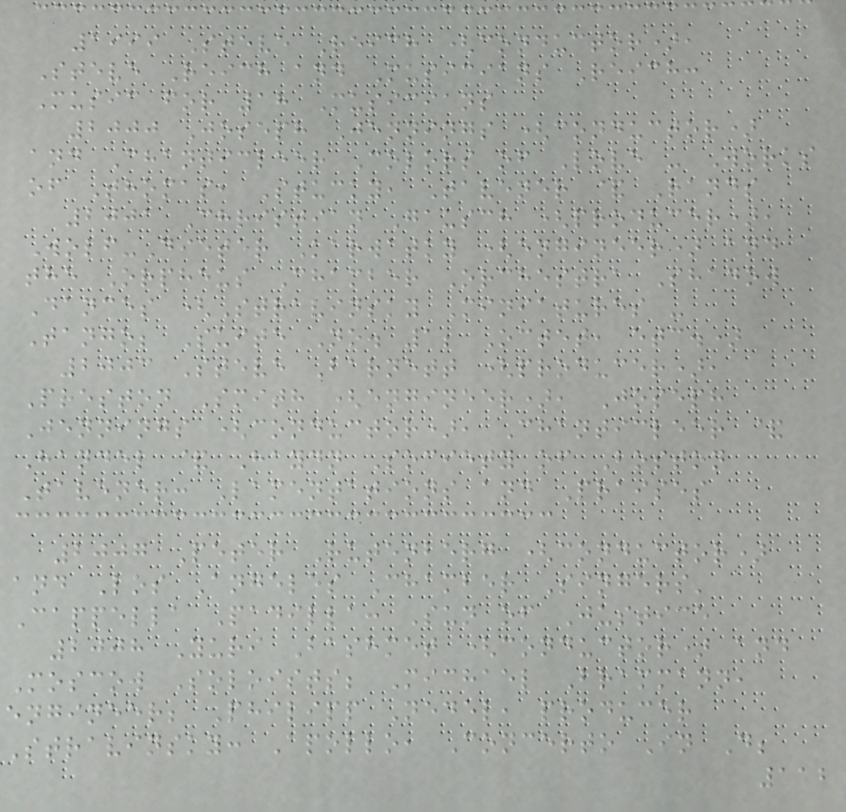1999 Steve Reich (conductor),
Steve Reich and Musicians Reich:
Music for 18 Musicians
2000 Joseph Jennings (conductor)
and Chanticleer Colors of Love - Works
of Thomas, Stucky, Tavener & Rands
2001 Christian Gausch (producer),
Wolf-Dieter Karwatky (engineer) and
the Orpheus Chamber Orchestra Shadow
Dances (Stravinsky Miniatures -
Tango; Suite No. 1; Octet, etc.)
2003 Steve Barnett (producer),
Preston Smith (engineer), Joseph
Jennings (conductor), Chanticleer &
Handel & Haydn Society of Boston
Tavener: Lamentations and Praises
2007 Peter Rutenberg (conductor)
and Los Angeles Chamber Singers'
Cappella Padilla: Sun of Justice
2008 Yuri Bashmet (conductor) and
Moscow Soloists; Michael Brammann,
engineer; Philipp Nedel, producer
Stravinsky: Apollo, Concerto In D;
112
